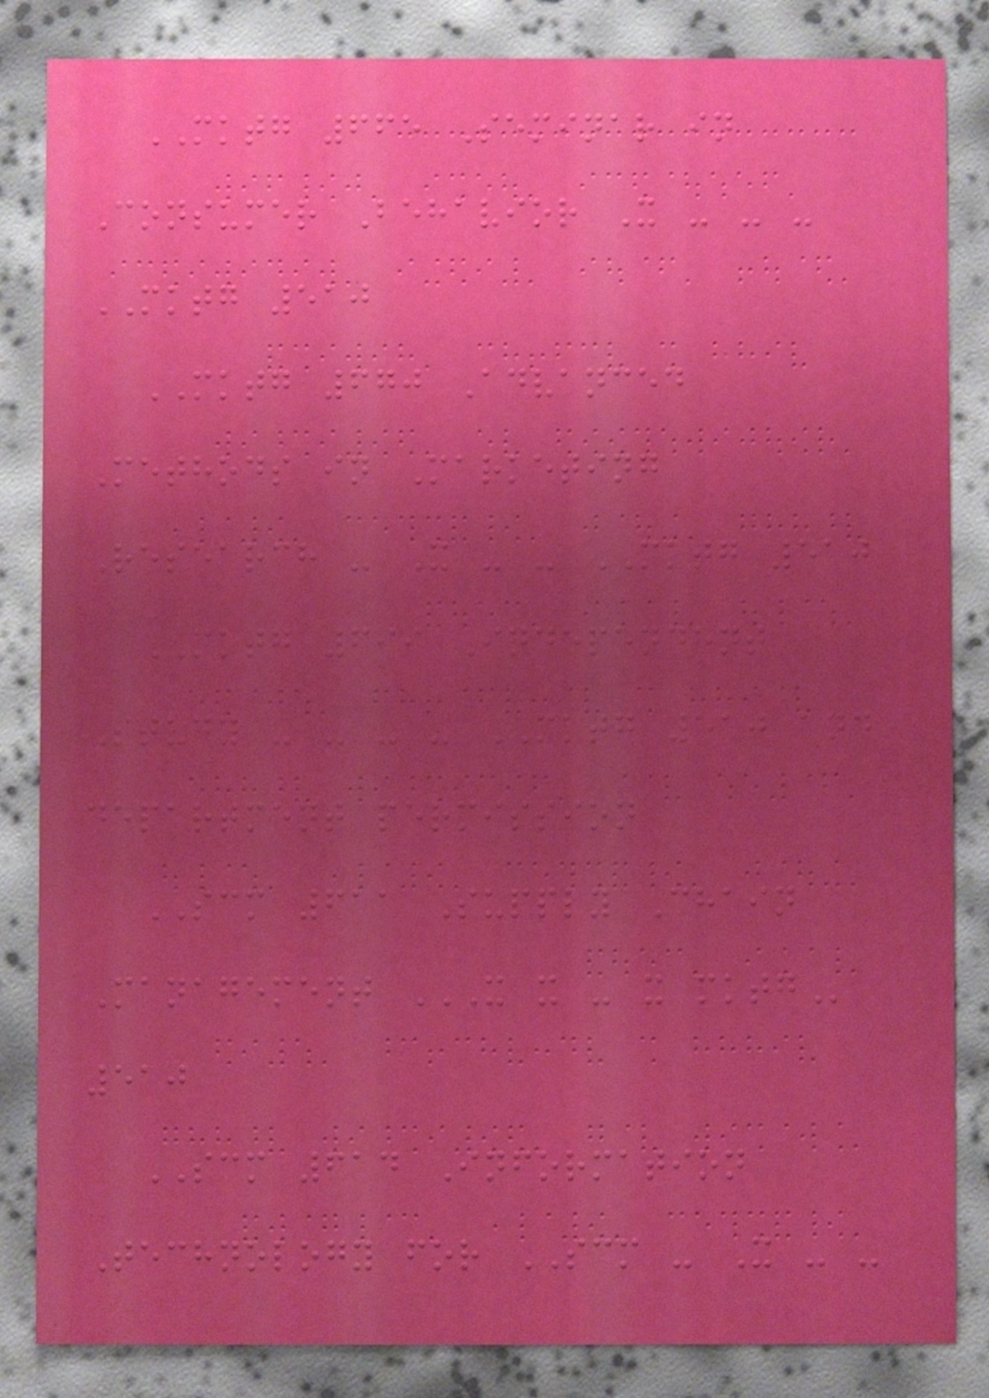MKTG 665 Seminar in
Consumer Behavior X - - -
MKTG 510
MKTG 670 Advanced
Methods in Marketing
Research - X - - MKTG 510
MKTG 699 Independent
Study - - - - MKTG 510 and
department permission
SCM 611 Supply Chain
Management X X - X MKTG
510
SCM 614 Information
Technology for SCM - X - -
